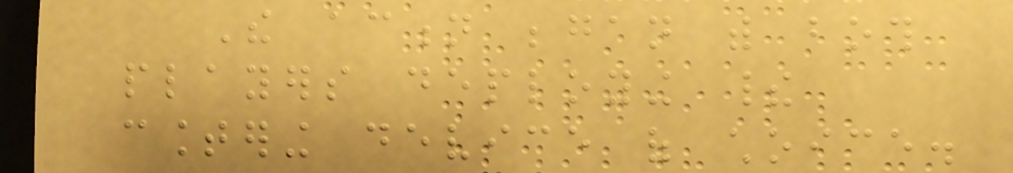The action began with both
players deploying their
countering device of choice.
